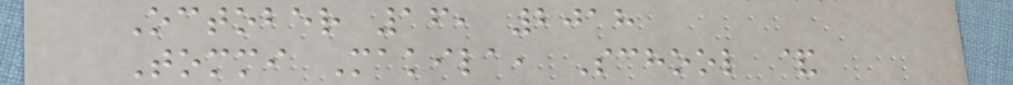October 16, 2018
Tommi Makila, School &
